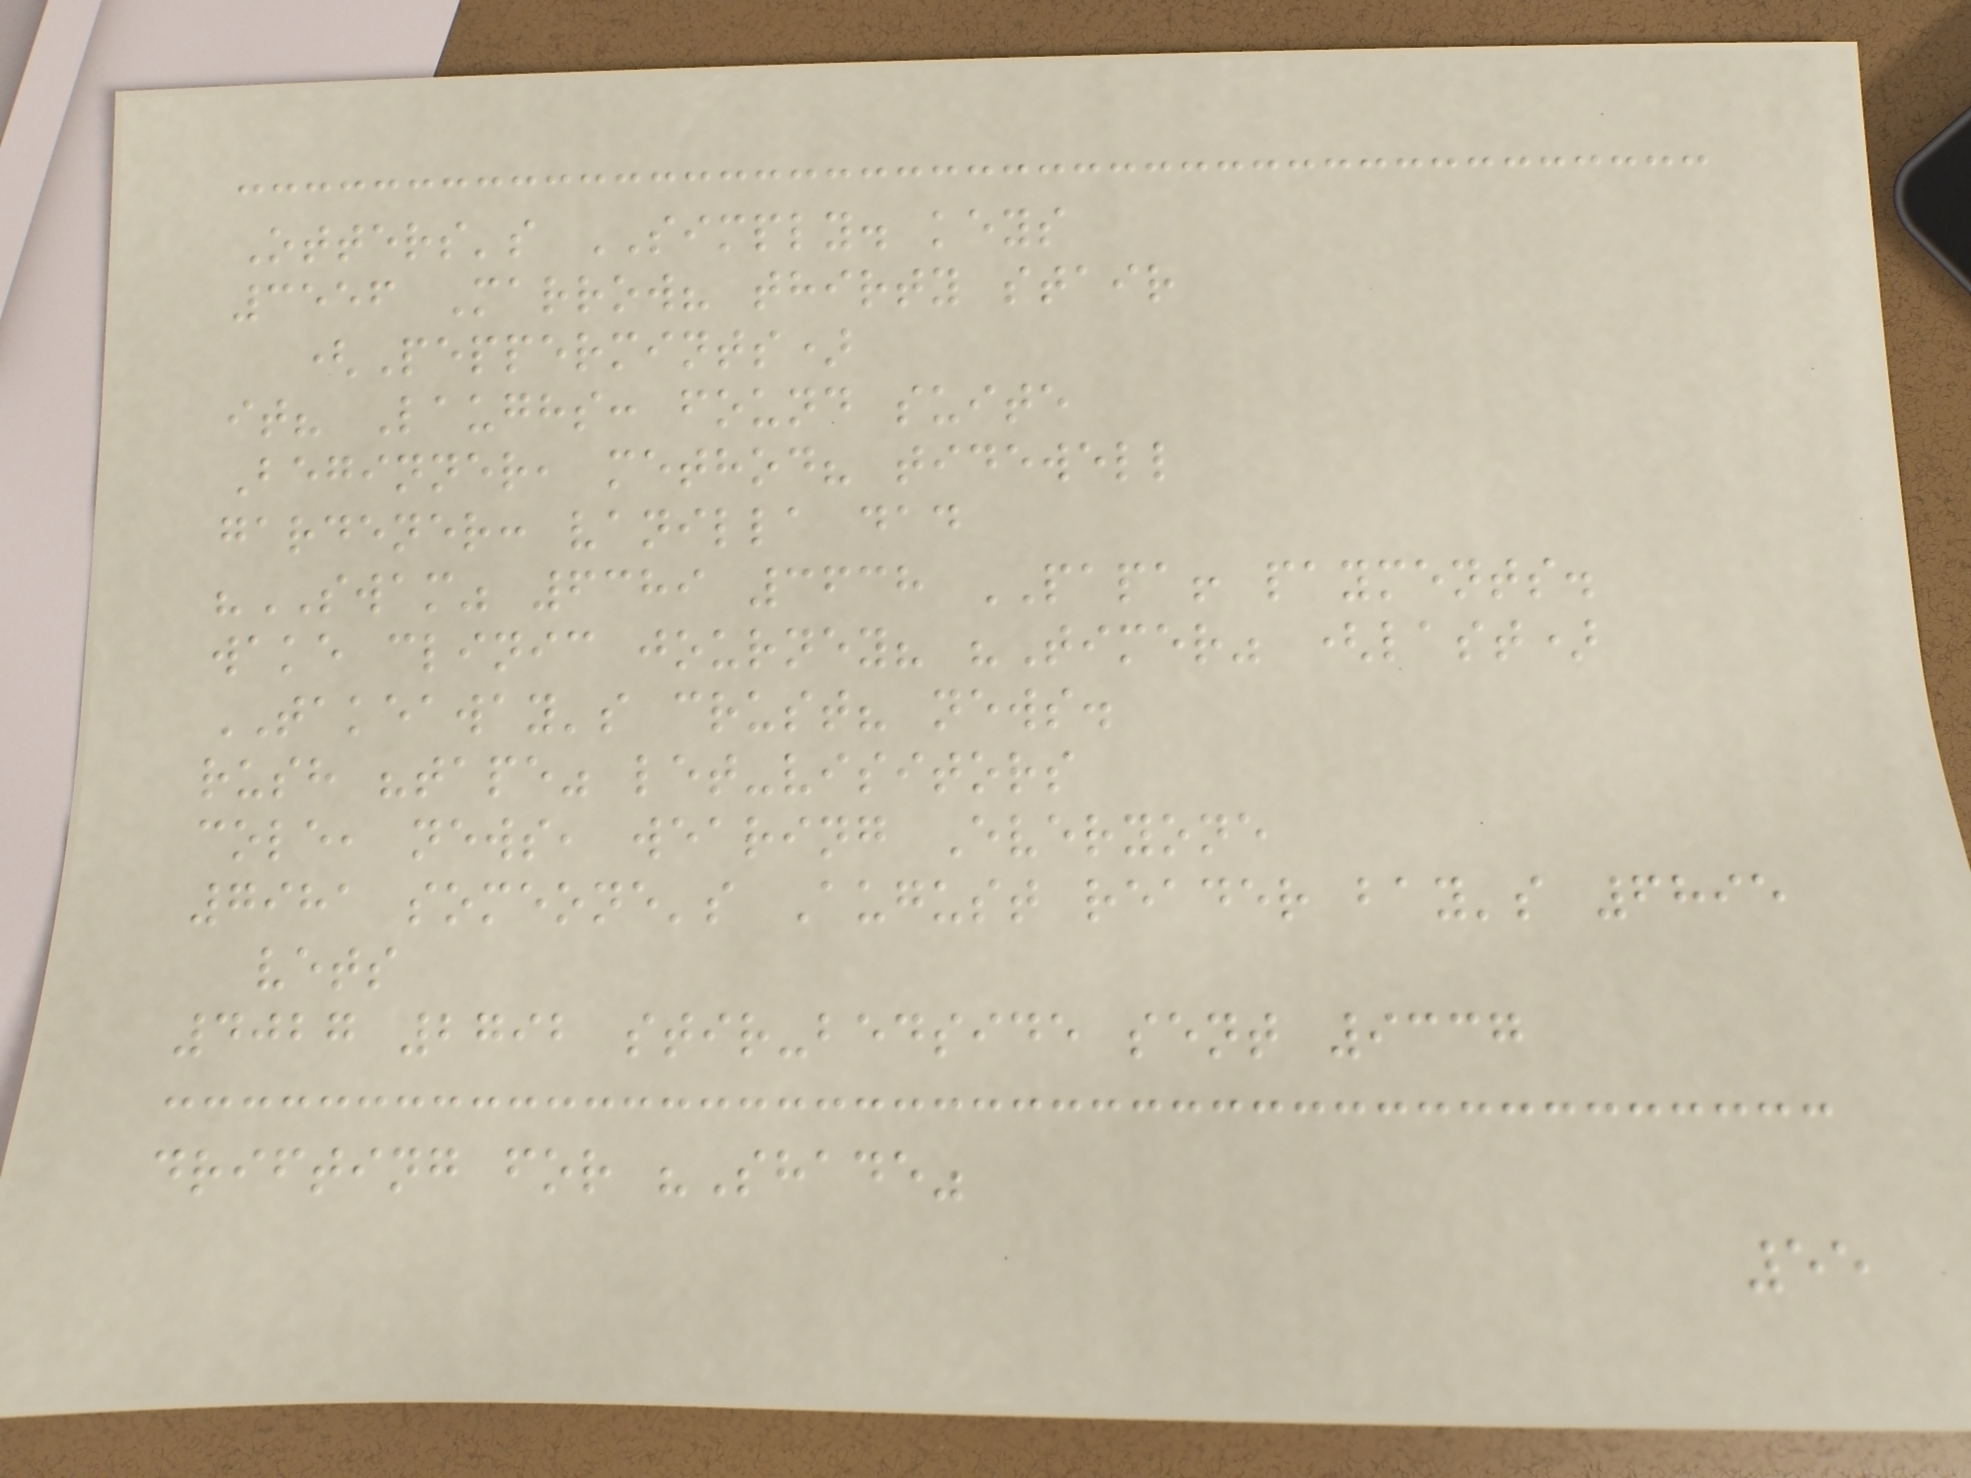Otters's SIMPLY. keys
3556 Marrow? thirty stair
(Peppermints)
it? Laughs: found suite
Beginner, method? tidewell
gardener: vanilla dad
"SWAM" 6389 3638 PAPA! payments.
wake clinic journey? "Timer" (last)
TAKEAWAY's crust? news.
rush "tape" let-visitors
cole, news, wearing Everyone
7981 someone's August reader bay's 6895
vets
4027 2792 stir-bedside sent 9337
drifting for "Shade"
55
